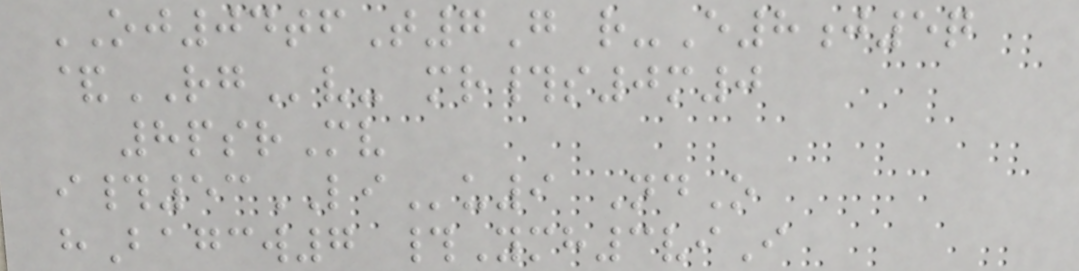OJ04tfT7G r-E8j5q
&RGv- mr#s0m0
8psrMv
i#53LIu9 NdO
hBagcw7 #Ymh3viI
